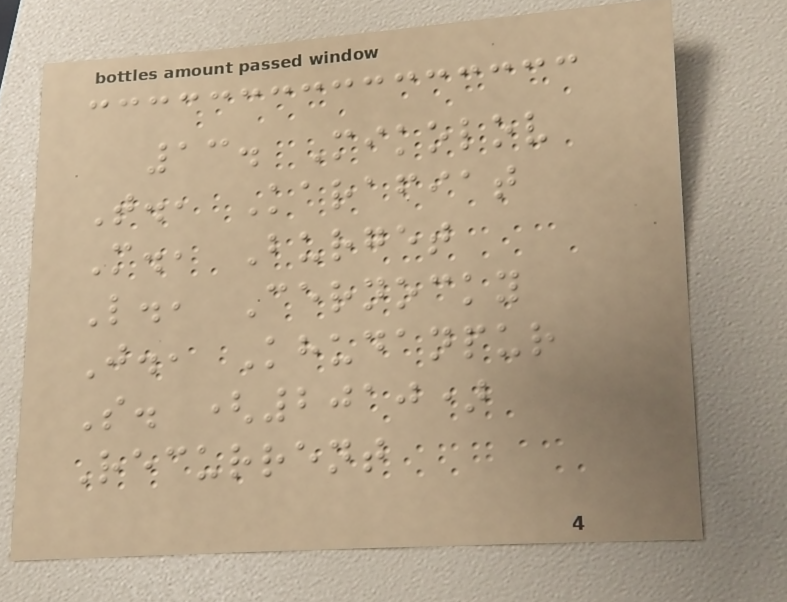13. Mikolov
T., Karafiat
M., Burget
L., Cernocky
J., Khudanpur
S. (2010)
Recurrent
